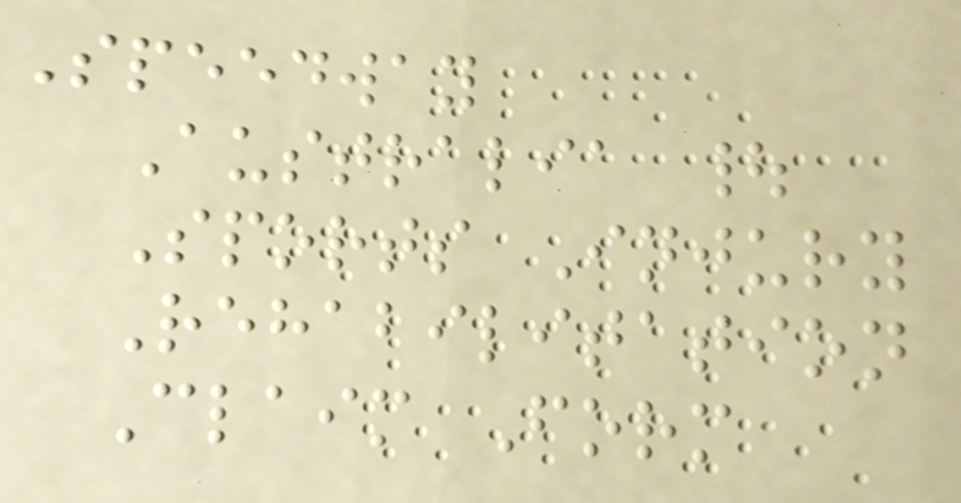Speedway
Australia |
Sports Injury
Rehabilitation
Claim Form
